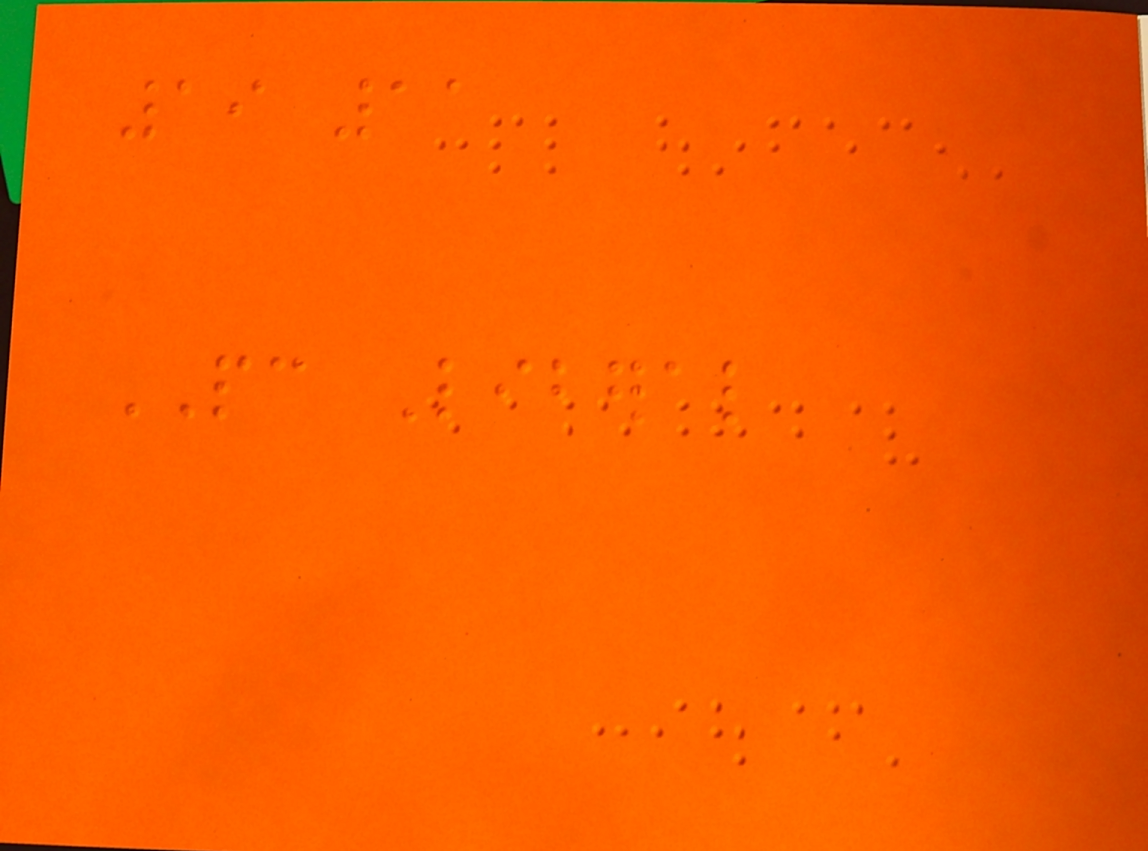19 11
PC Liberal
